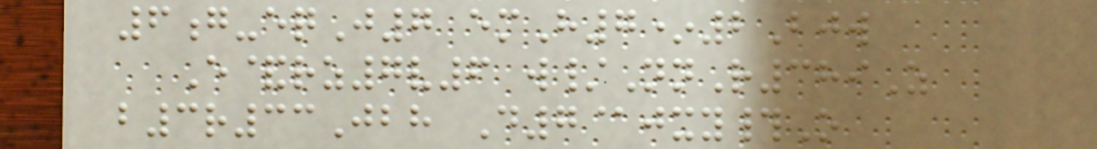6g-eqJ7 emH7*2Bjw
E&rz7v6 w/NnR389Z
b3r33Jbh D7@jxy#O
